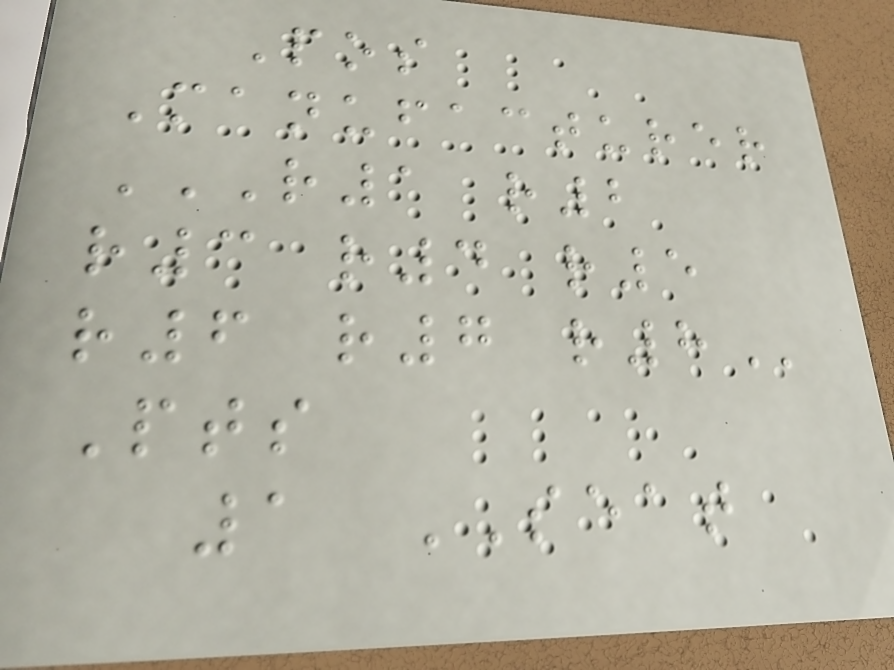Pos
Manufacturer
R1 R2
R3 R4 R5
R6 R7 R8
Pts
1 SEAT
